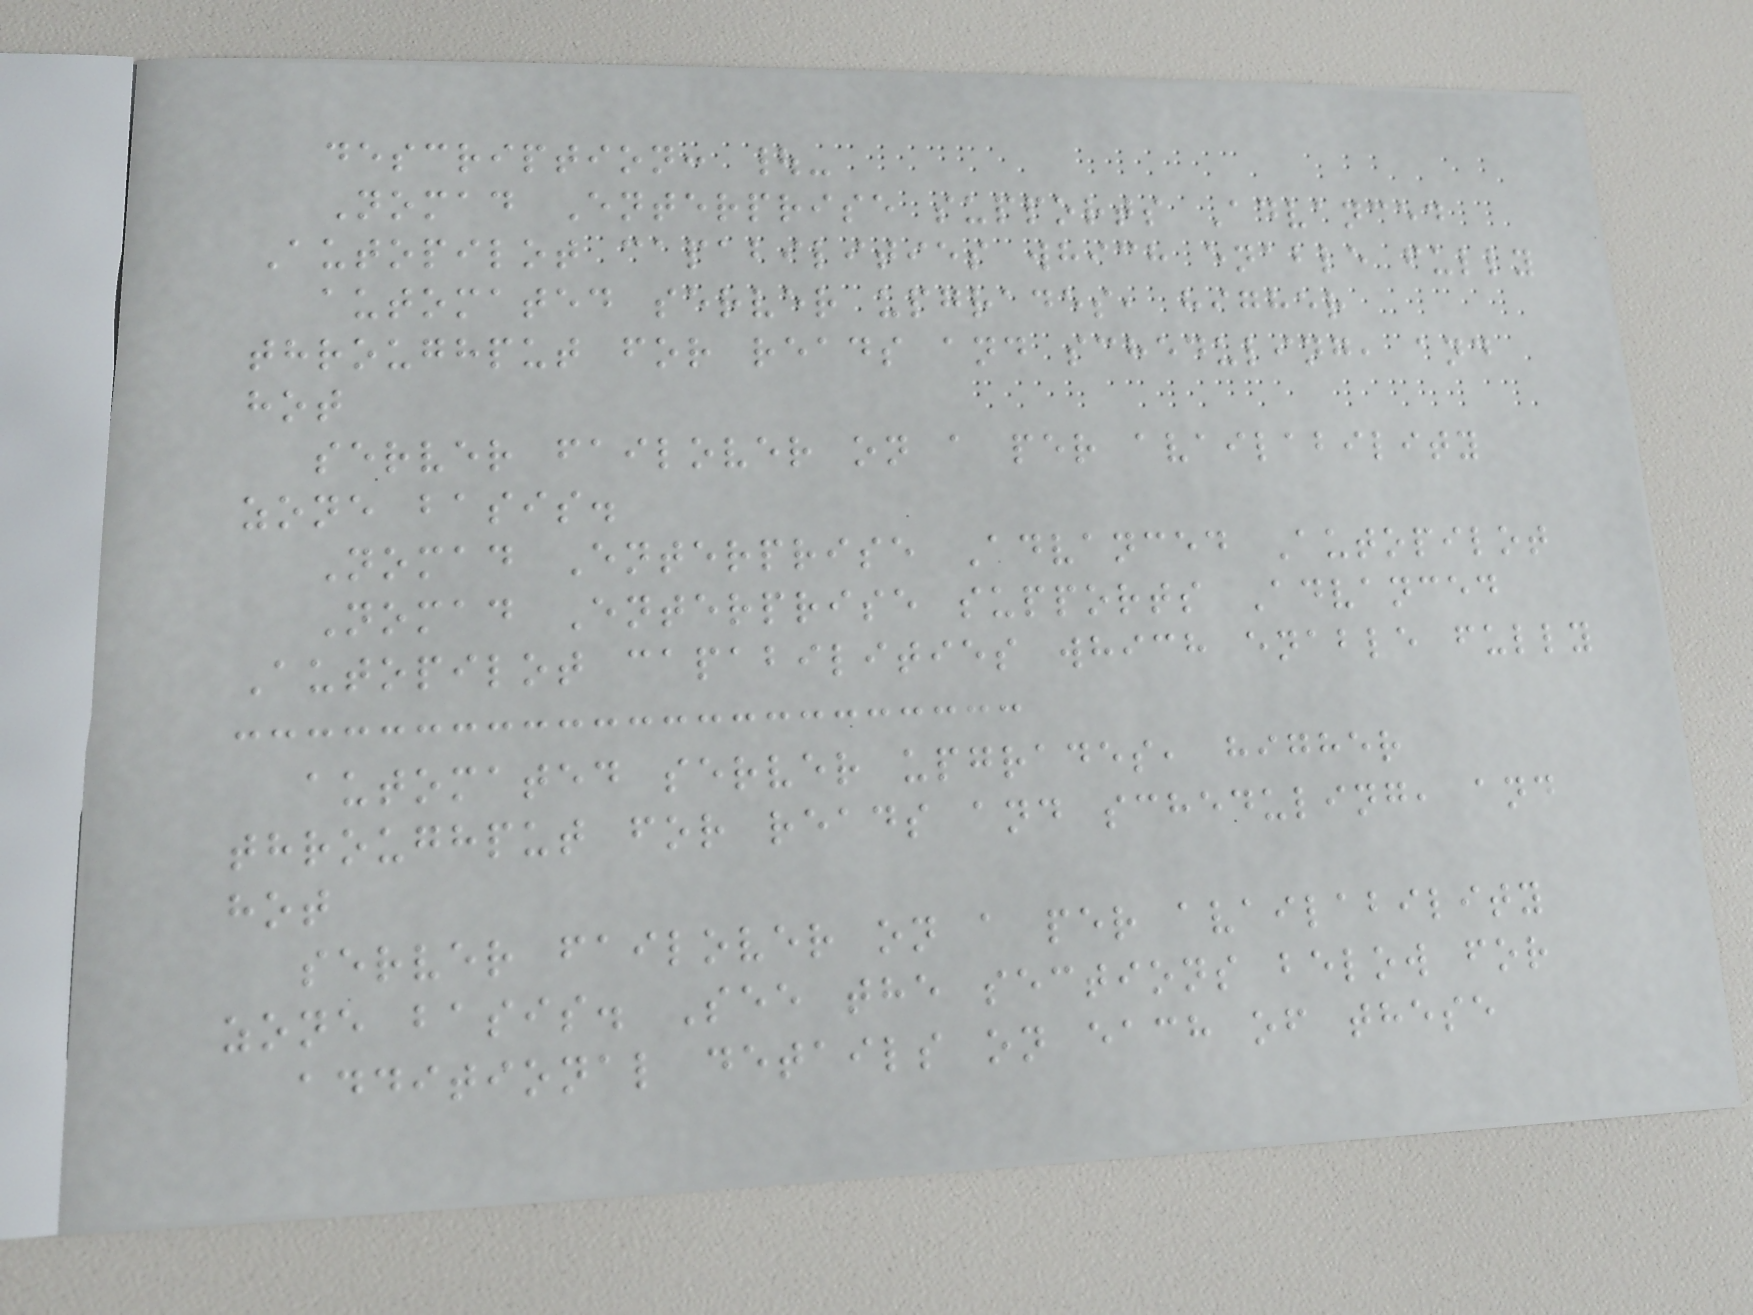description: |-
Nomad Enterprise supports Advanced
Autopilot capabilities which enable fully
automated server upgrades, higher
throughput for reads and scheduling, and
hot
server failover on a per availability
zone basis.
Nomad Enterprise Advanced Autopilot
Nomad Enterprise supports Advanced
Autopilot capabilities which enable fully
automated server upgrades, higher
throughput for reads and scheduling, and
hot
server failover on a per availability
zone basis. See the sections below for
additional details on each of these
